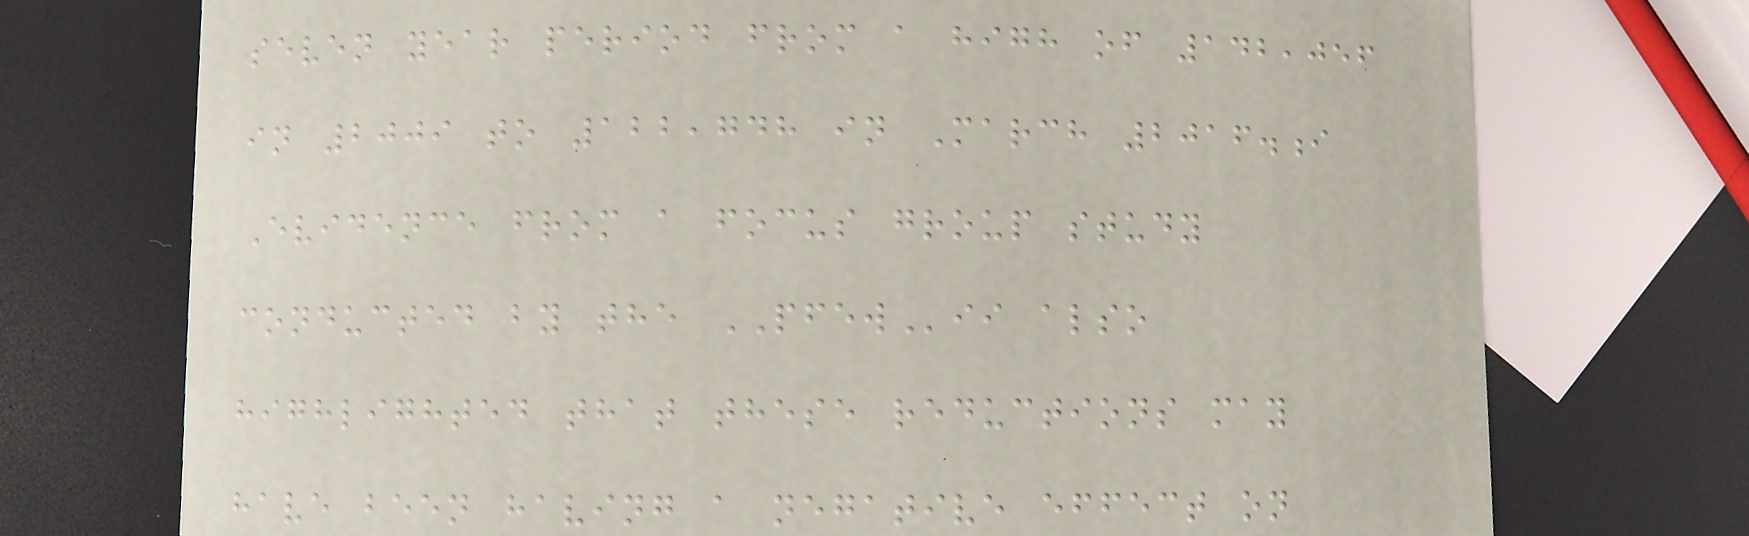seven year period from a high of 142,056
in 2009 to 122,748 in March 2016.i
Evidence from a focus group study
conducted by the PFEWii also
highlighted that these reductions may
have been having a negative effect on
